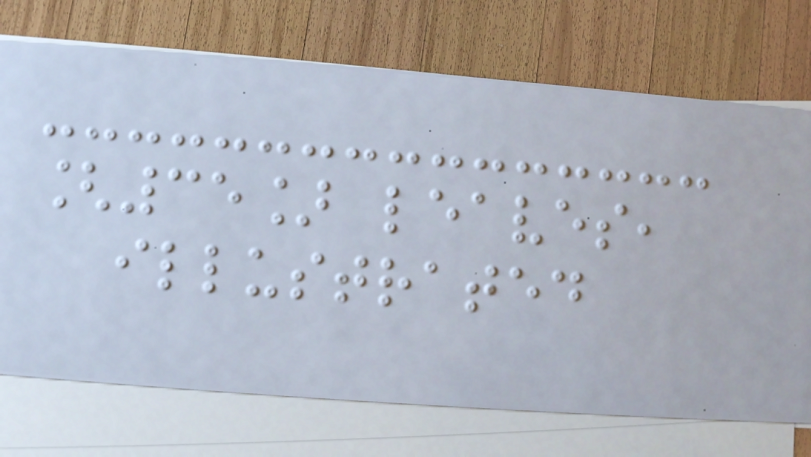[35] leaves,
illustrated
